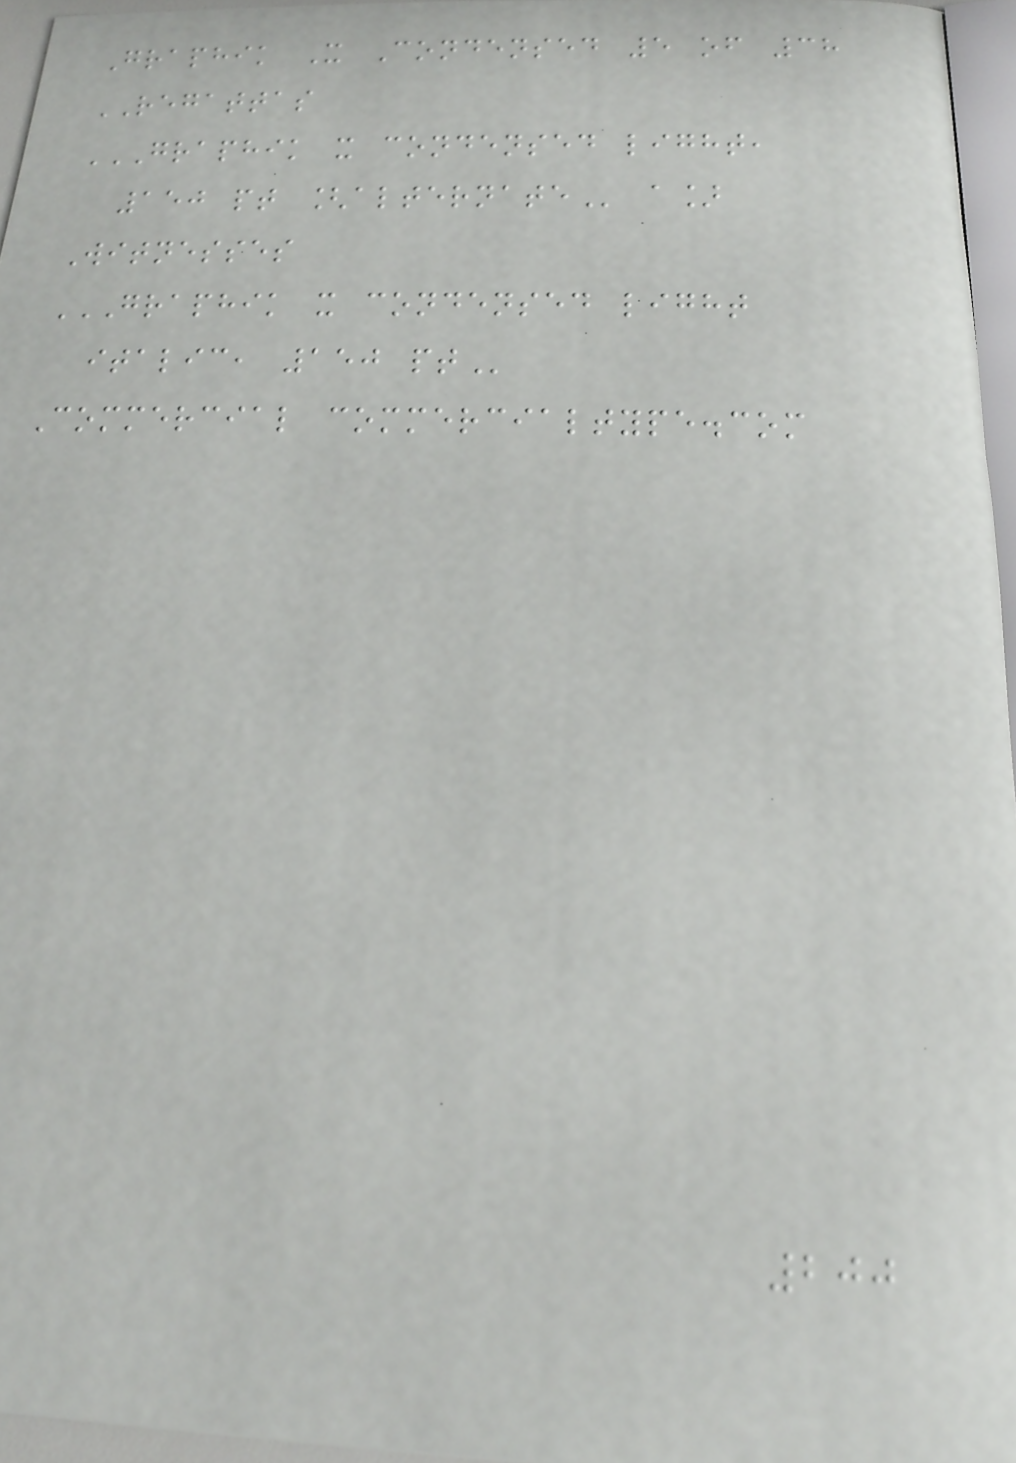Graphik X Condensed 5 of 38
REGATTAS
GRAPHIK X CONDENSED LIGHT,
150 PT [ALTERNATE a]
Witnesses
GRAPHIK X CONDENSED LIGHT
ITALIC, 150 PT
Commercial commercialtype.com
200
